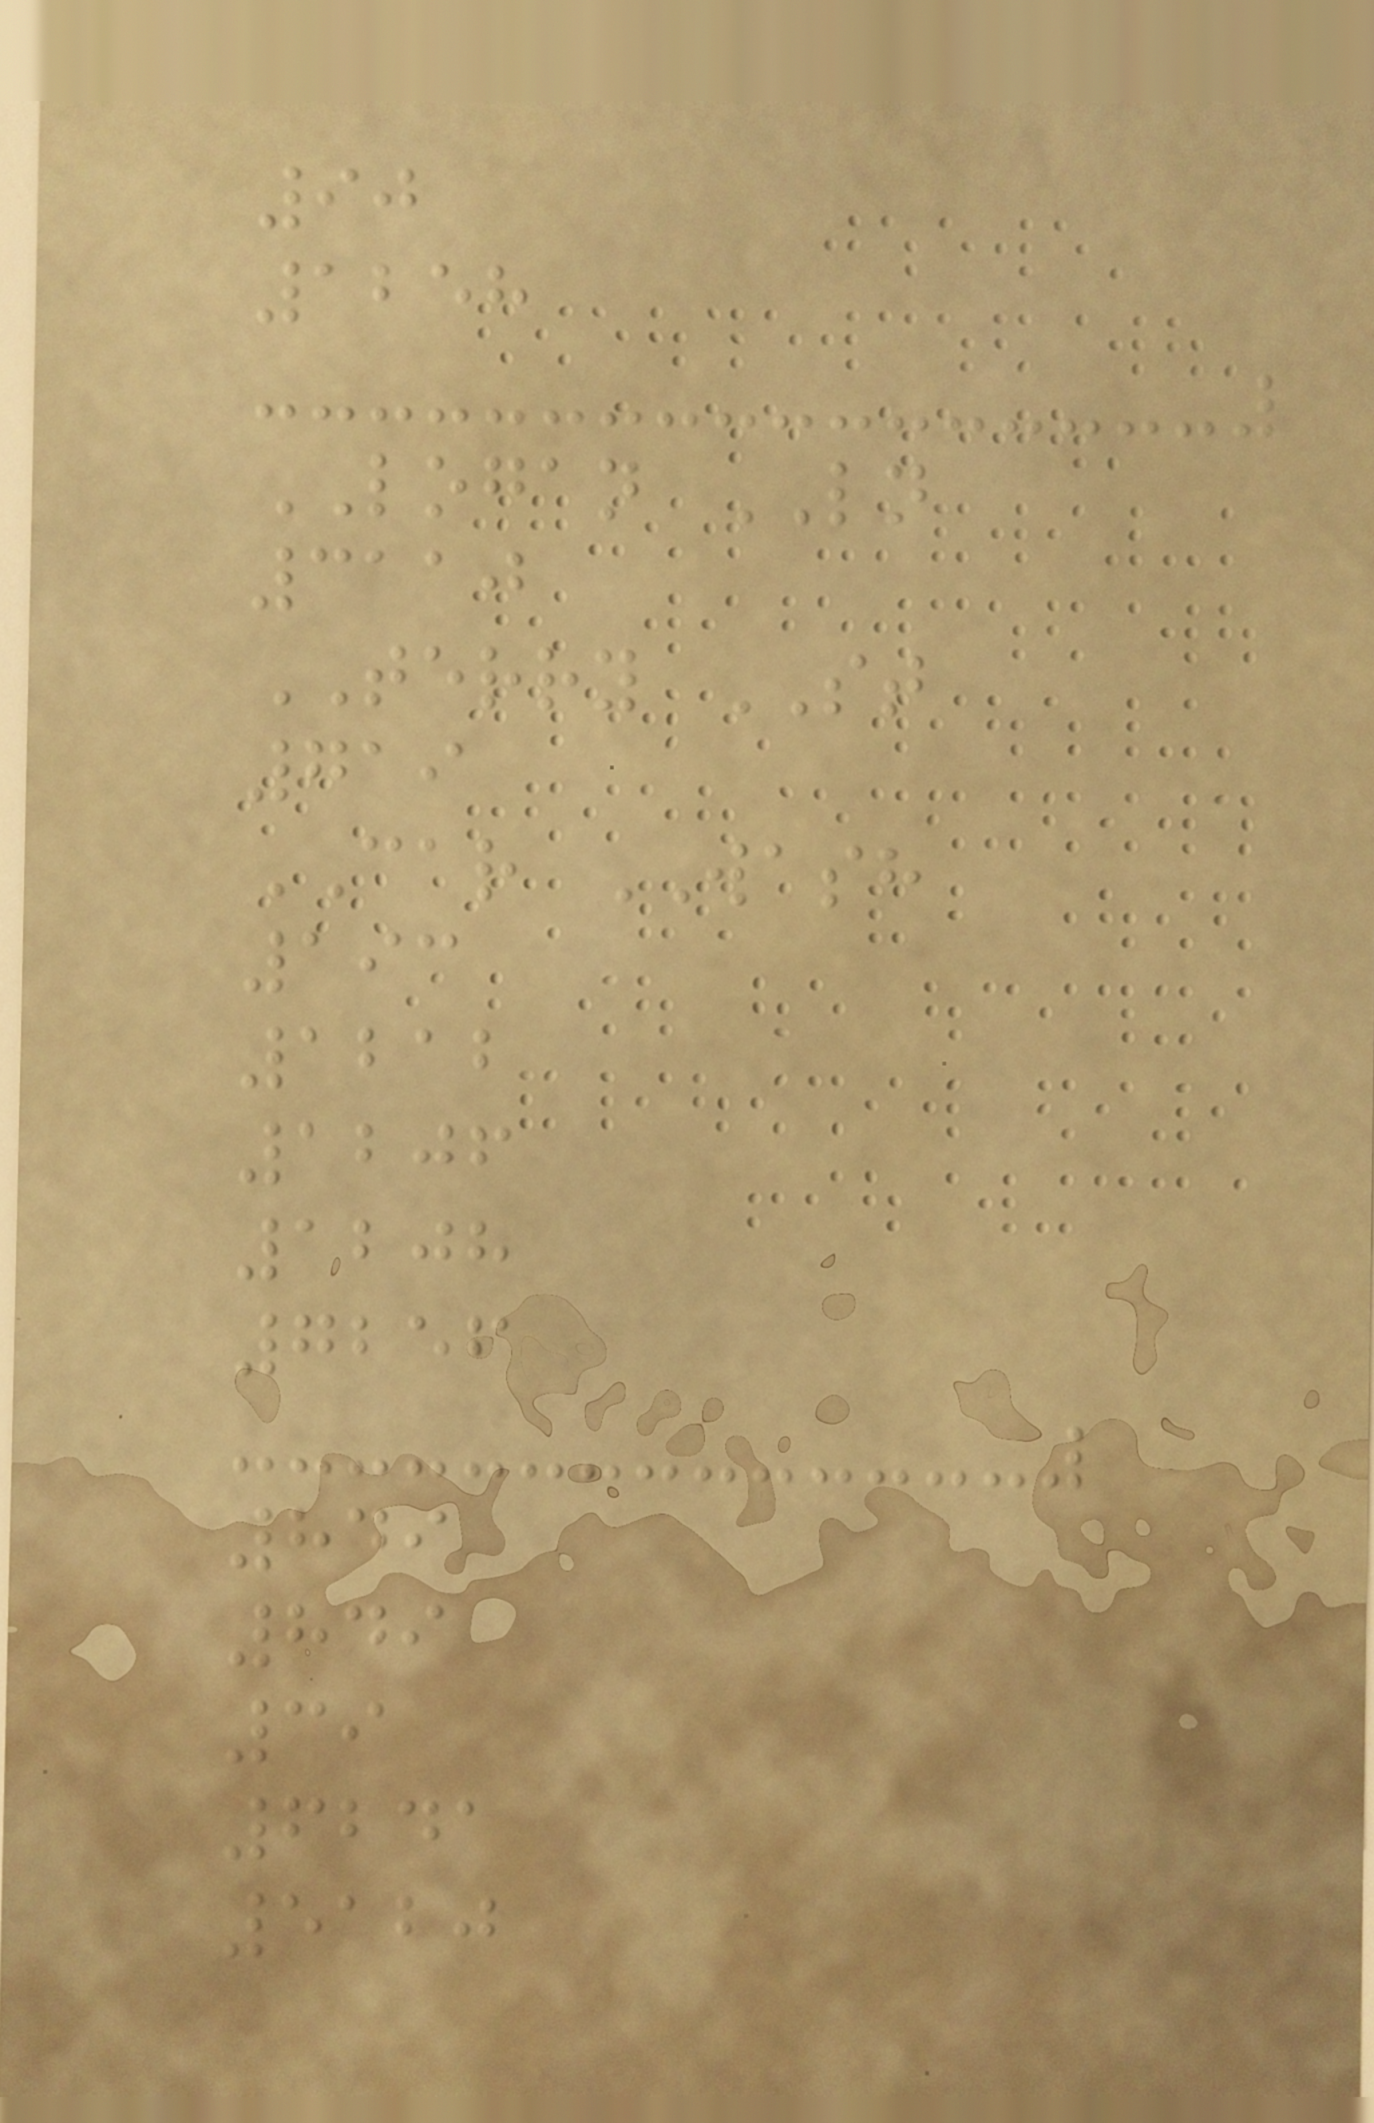90
1258
LOGAN LN
3110
TERRY ST
719
CAR WASH
193
1212
1206
1208
7256
849
849
39
6241
5120
